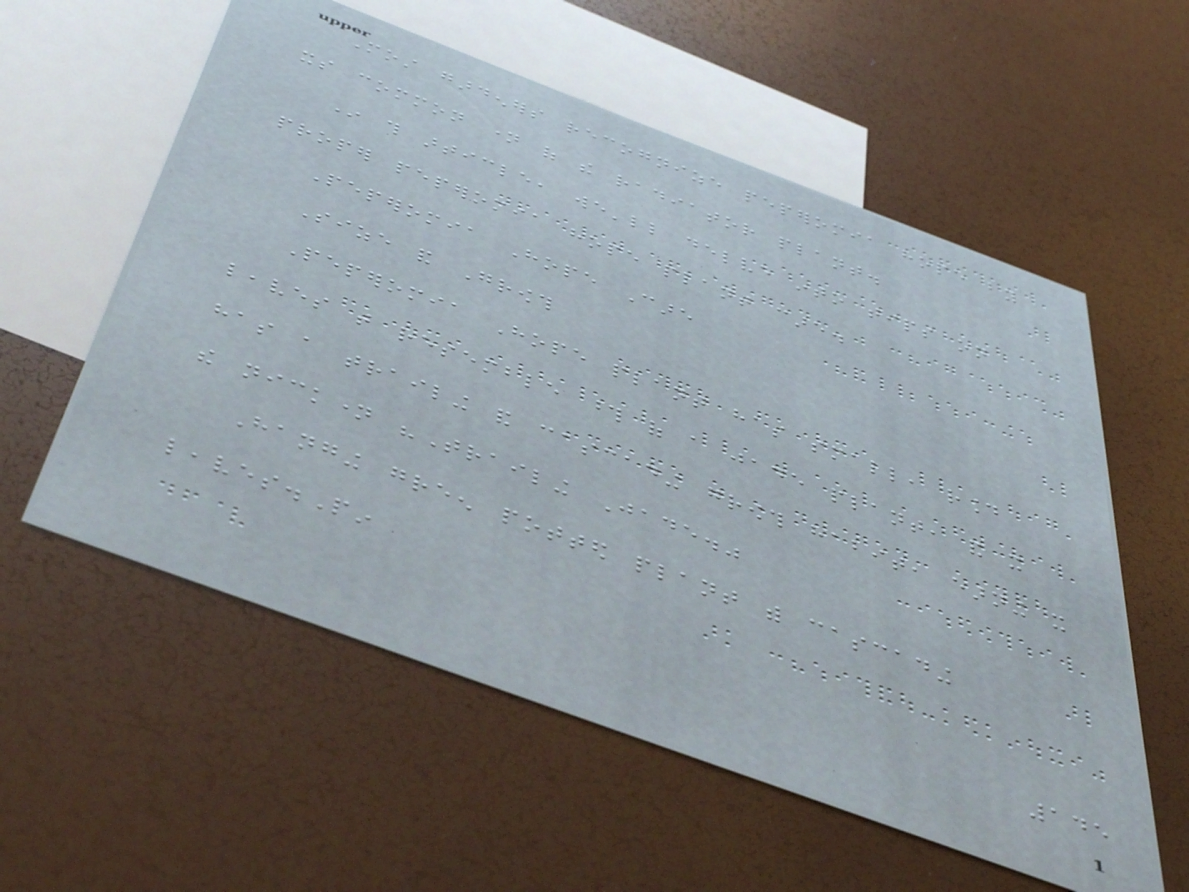Most gardeners recognize peperomia hope by
its common name of the radiator plant.
In this article, we'll delve into tips on
proper peperomia hope plant care.
Peperomia Hope Care
Size and Growth
Peperomia Hope plant has small, round
leaves that resemble those of a jade plant, and it
has a trailing and cascading growth habit, earning it
the nickname "Trailing Jade."
Hanging green potted plant with cascading
leaves.Pin
145
